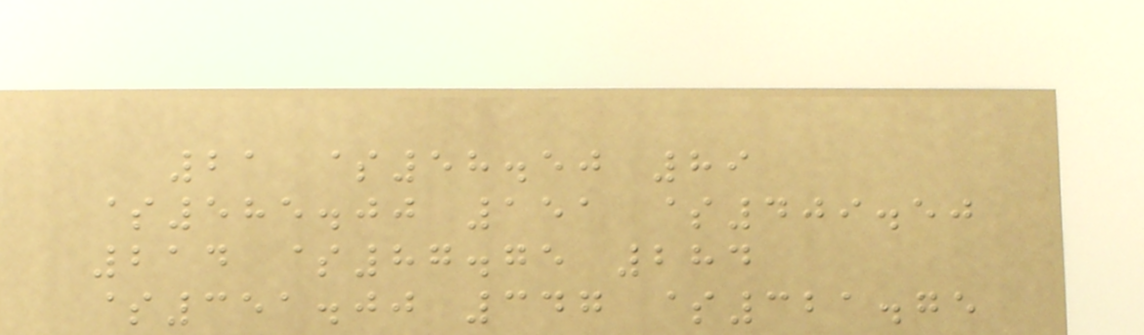21 $58.50 89
$585.00 151 $409.50
214 $87.75 284
$351.00 347 $321.75
